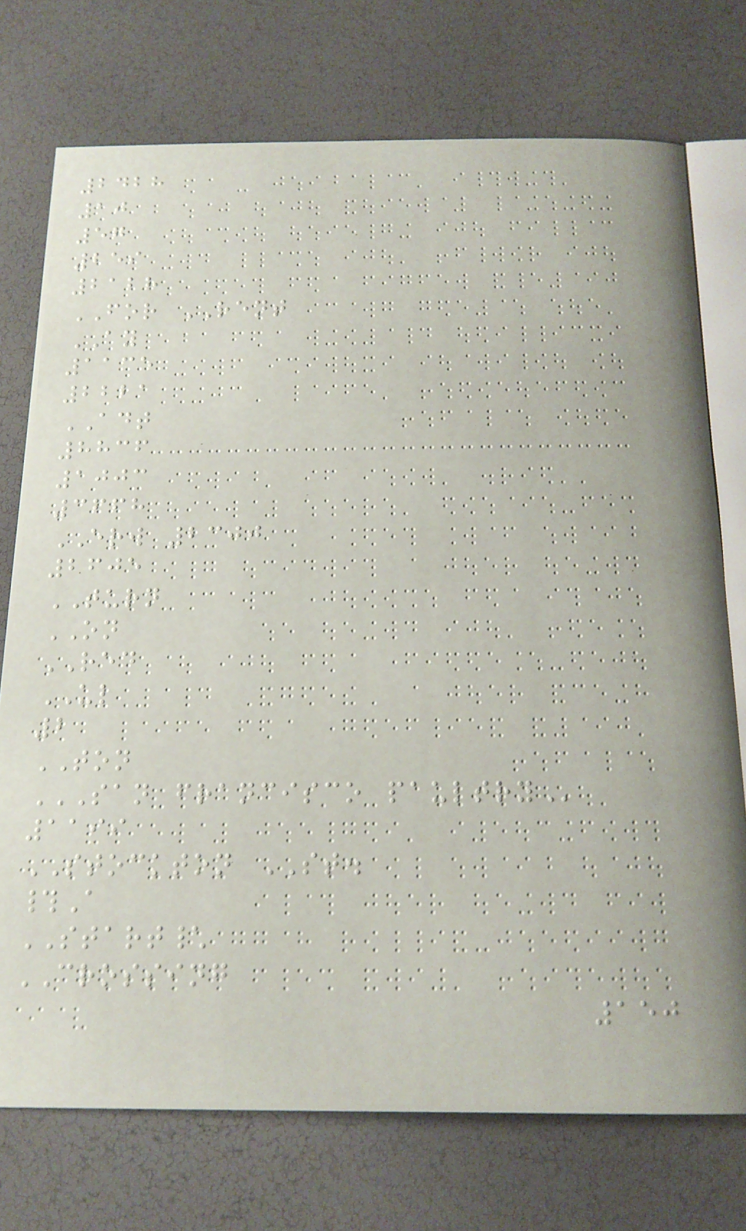2428
10
57
259
2128
FOR RENT
AY
1135
2221
ADT
8836
1003
3668
ERW 2300
2605
TURN
ON
RED
UL
2
TON
SAN FRANCISCO PAULTRY
1199
STOCKTON ST.
#A
START\
CROSSING
150
